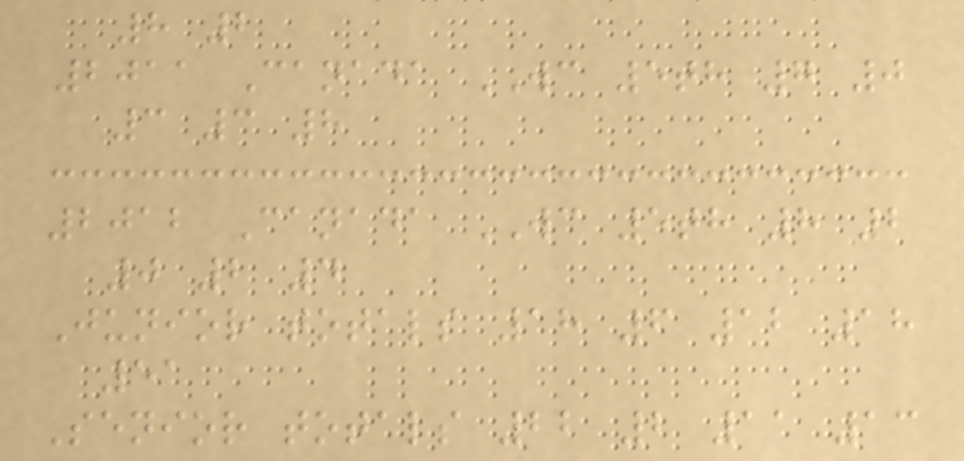8 2
2011 Canada WC 5th 7 0
3 3 8
2012 Canada WC 5th 8 2
0 2 4
Junior totals 18 6 12 18
51
Senior totals 22 2 11 13
